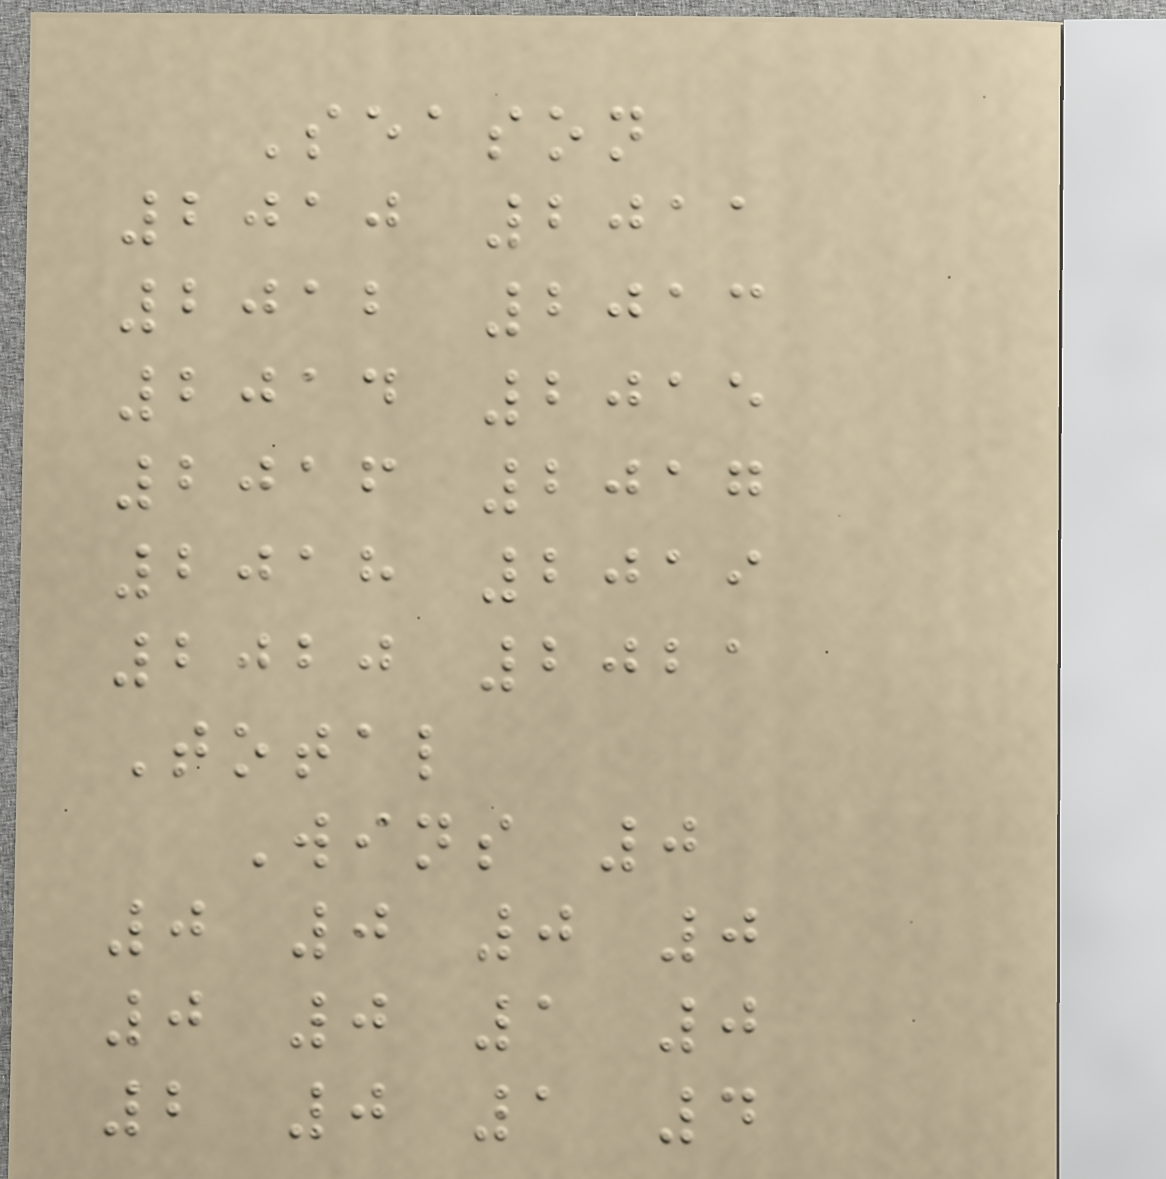Season
2010 2011
2012 2013
2014 2015
2016 2017
2018 2019
2020 2021
Total
Wins 0
0 0 0 0
0 0 1 0
2 0 1 4
